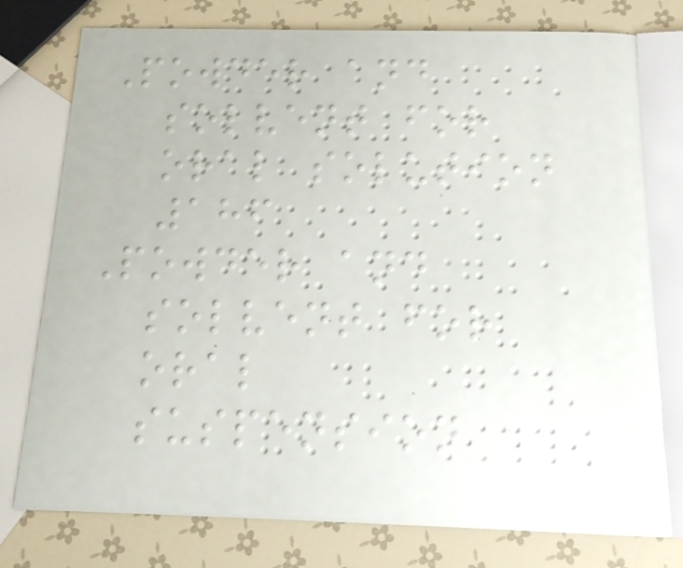Powder and
solvent for
oral solution
186
Powder and
solvent for
oral
suspension
